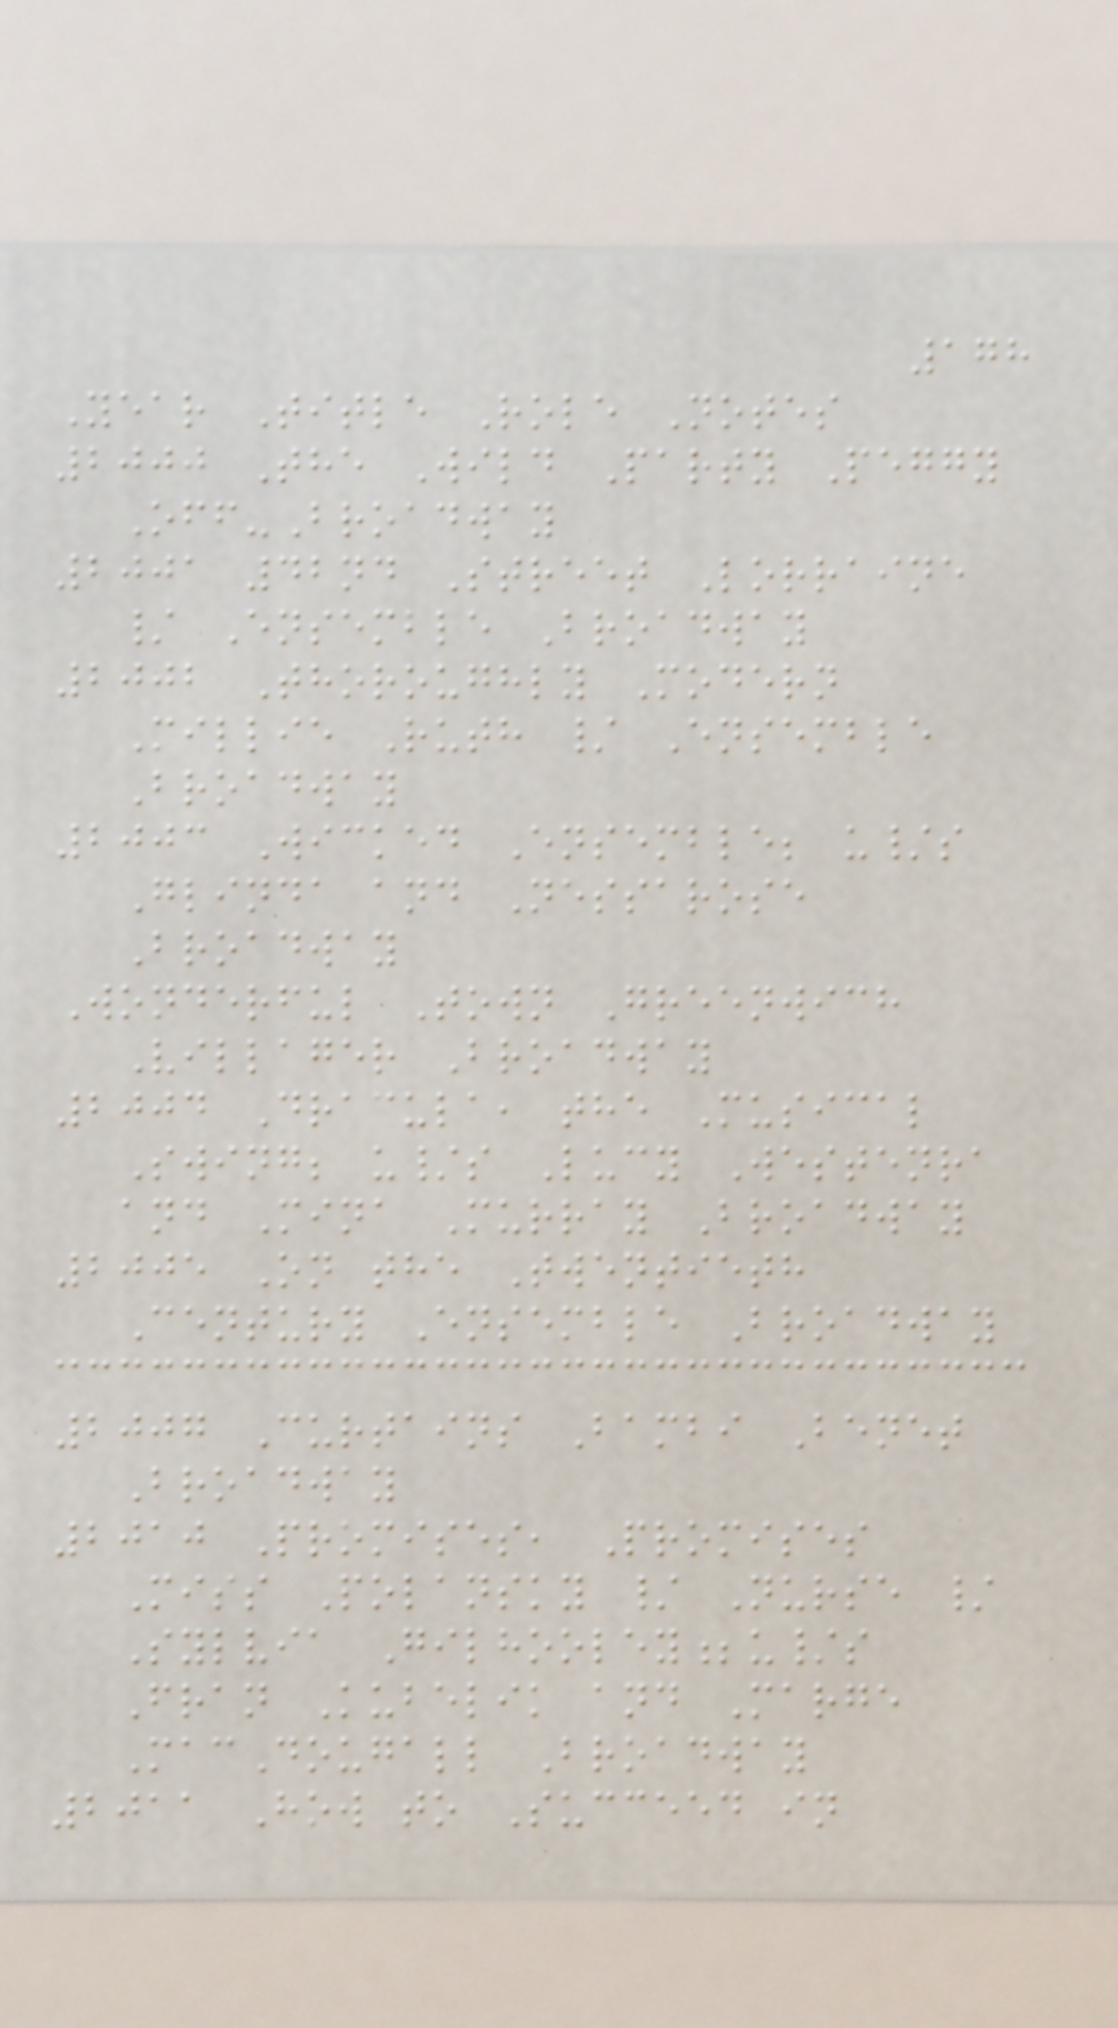178
Year Title Role Notes
2000 The Wild Party Peggy
Off-Broadway
2001 42nd Street Lorraine
/ Ensemble Broadway
2002 Thoroughly Modern
Millie Ruth / Ensemble
Broadway
2003 Wicked Ensemble; u/s
Glinda and Nessarose
Broadway
Wonderful Town Greenwich
Villager Broadway
2004 Dracula, the Musical
Swing; u/s Lucy Westenra
and Mina Murray Broadway
2005 On the Twentieth
Century Ensemble Broadway
2007 Curtains Bambi Benet
Broadway
2010 Promises, Promises
Miss Polansky / Nurse /
Sylvia Gilhooley;u/s
Fran Kubelik and Marge
MacDougall Broadway
2011 How to Succeed in
